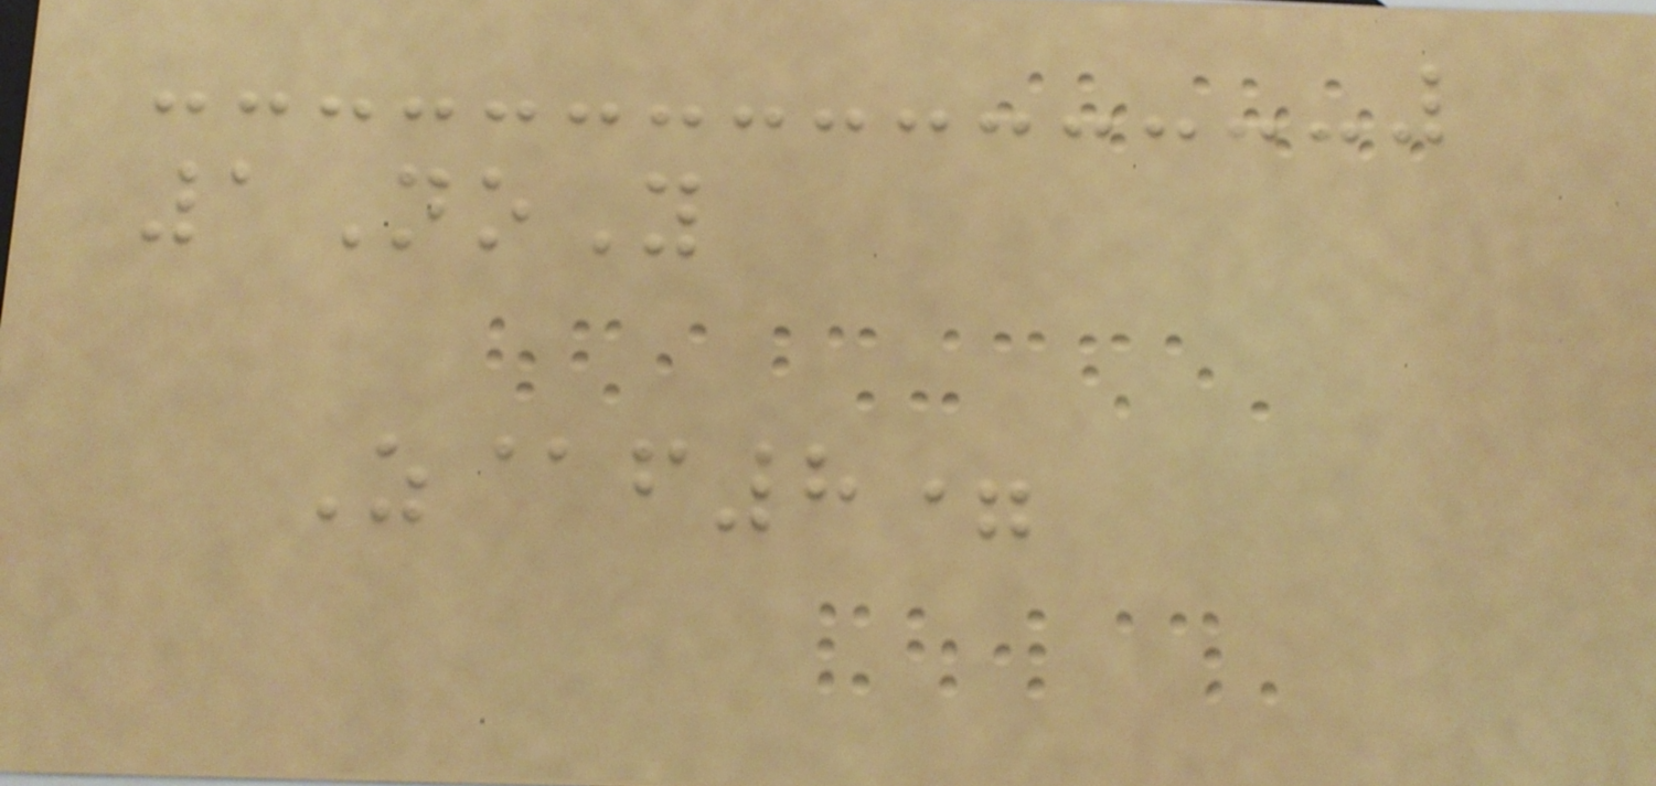1NoY
Z@f8=
